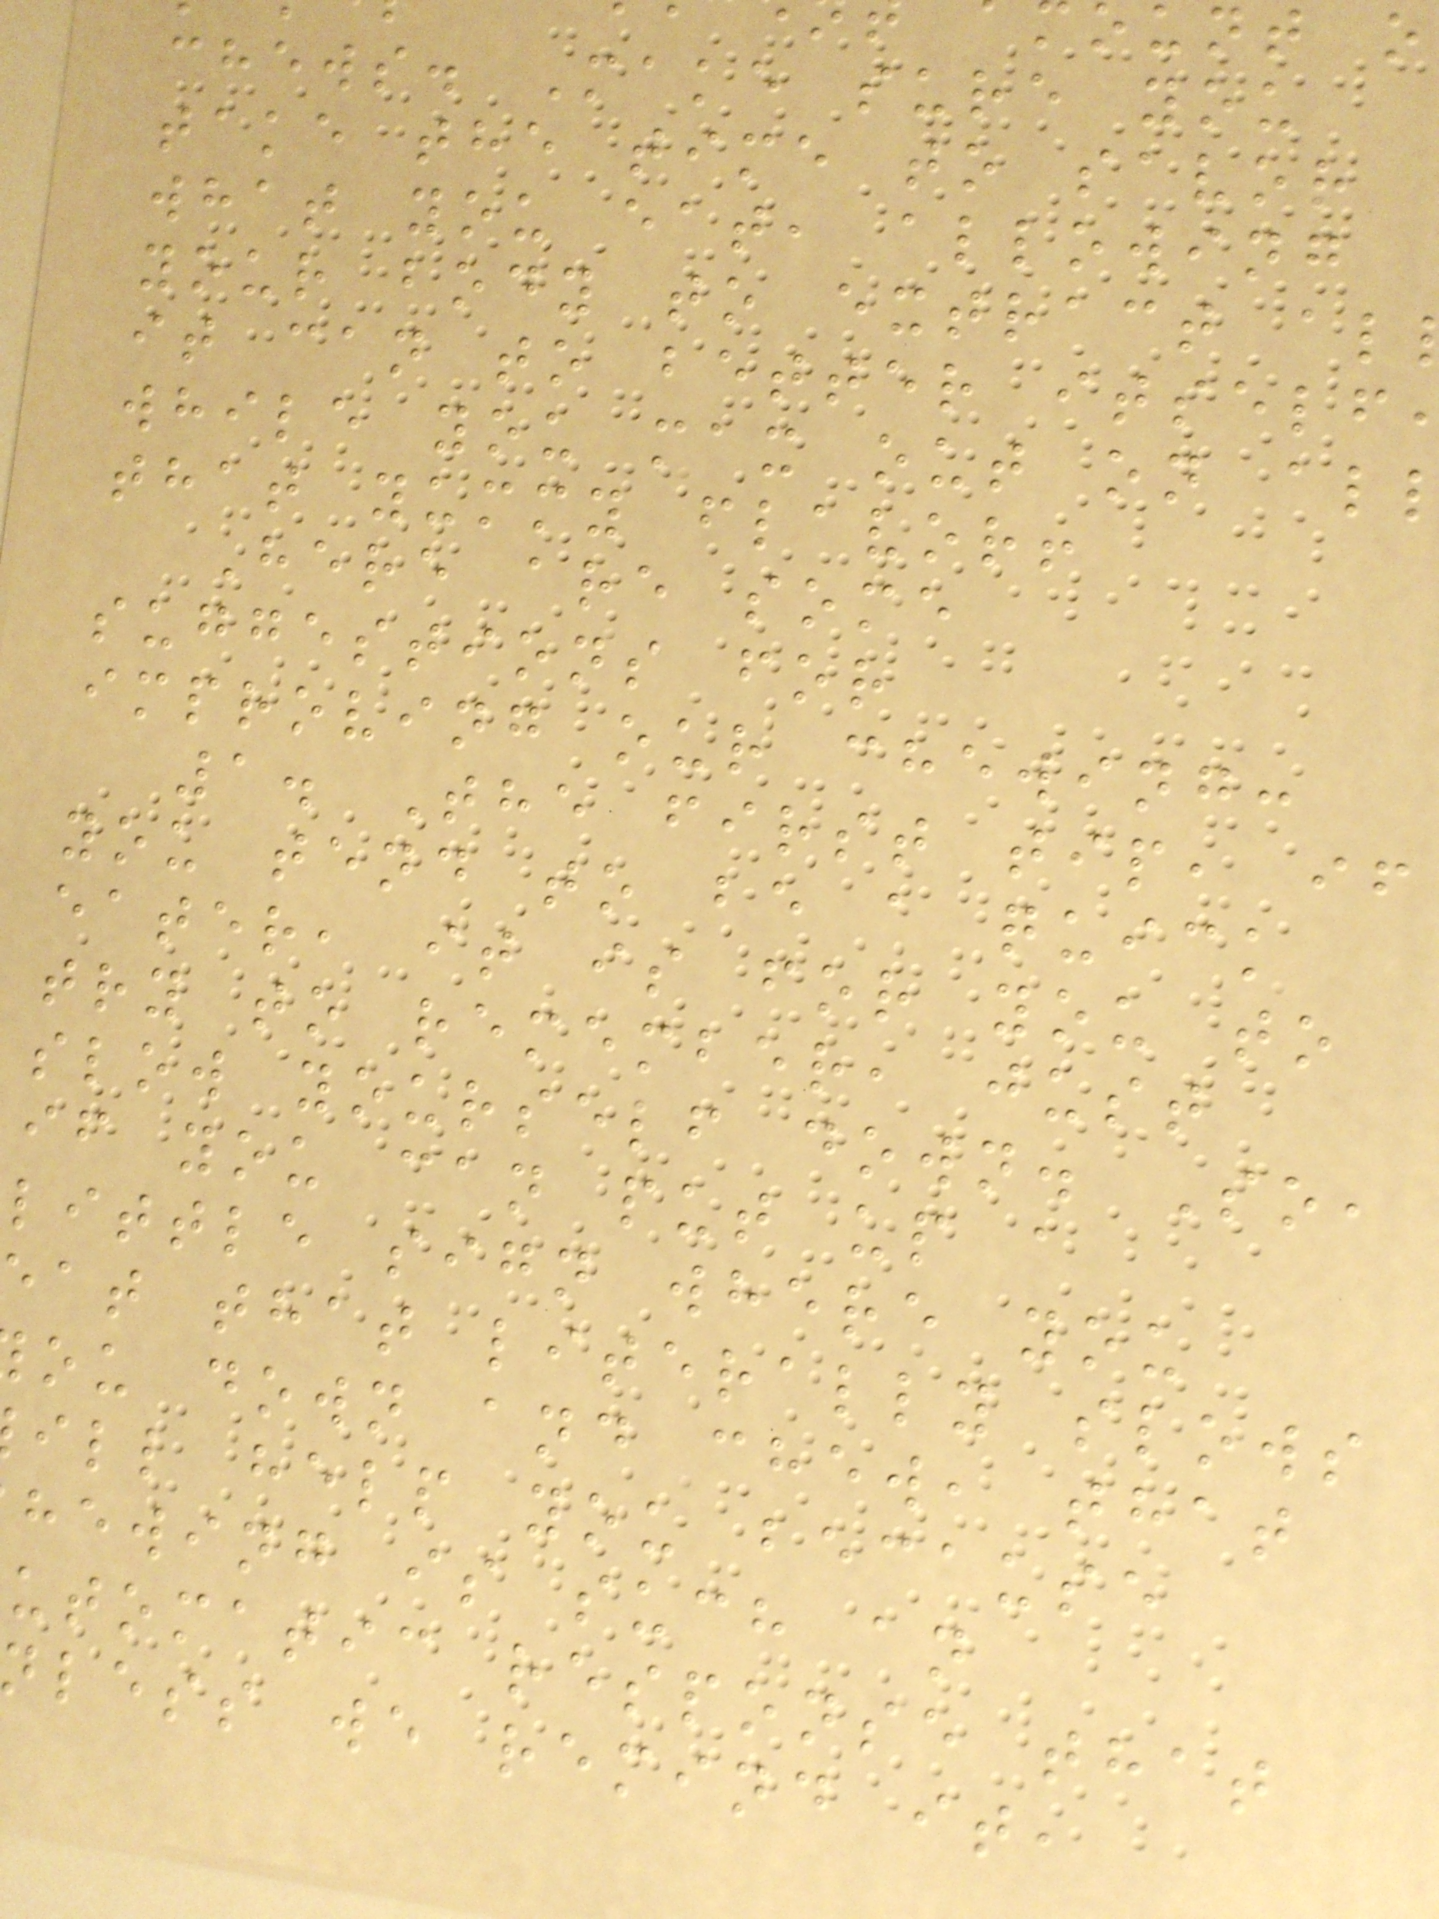ount o
chews. Make sure you
take the time to savor
what you eat, allowing
your body to extract al
it can to better itself
while you max out on al
that yummy flavor!
Here are some
suggestions for
improving our chewing:
1. The first tip, if
you tend to be a quick
eater, it is for you to
try to remember, just
slow yourself down. So,
if you can put up a
little sign where you
at that literally slows
ou down and chew, that
ill help you because
hewing is such an
utomatic response that
nless we remind it,
